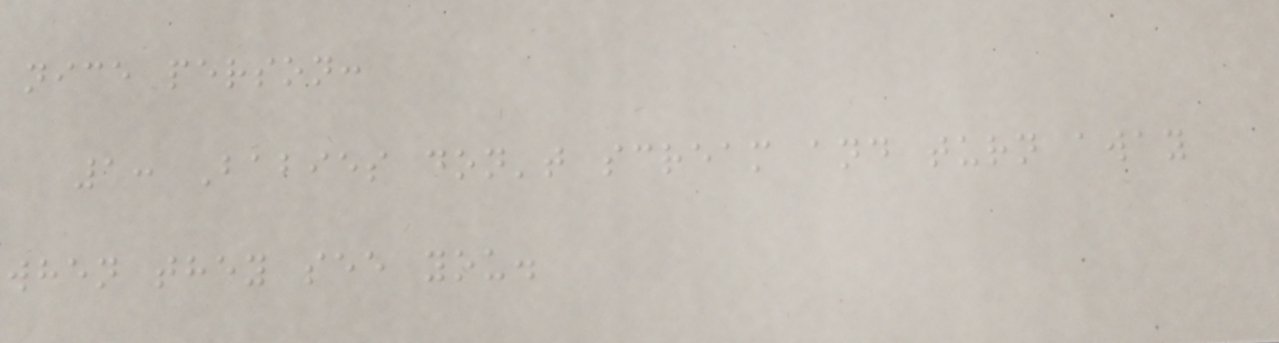nice person:
1: Babies don't scream and turn away
when they see you.
